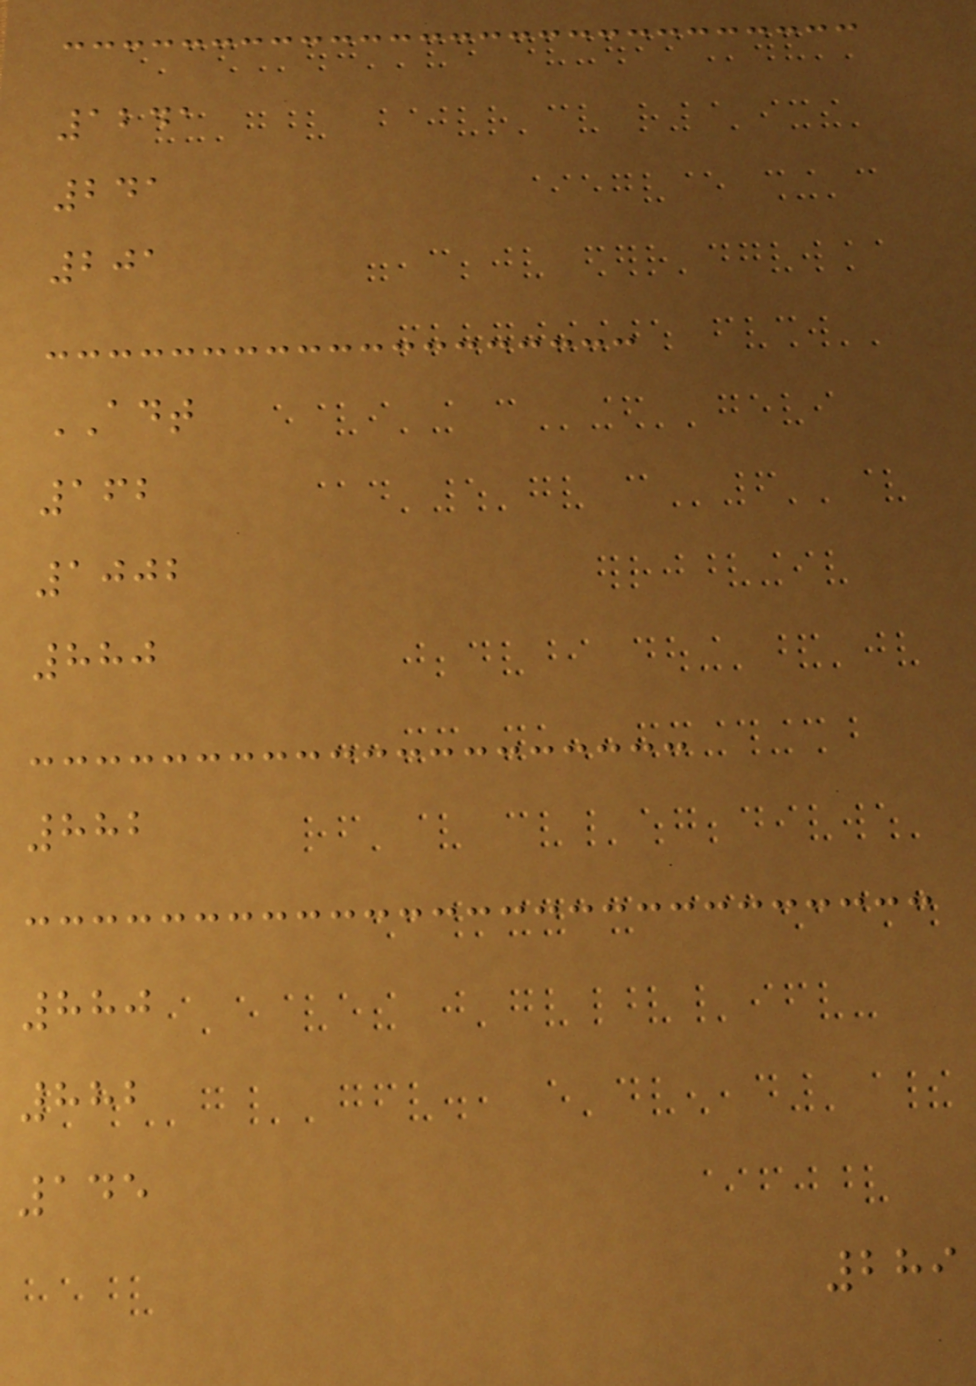1241
241
201
ADT
162
1002
880
882
880
882
145
289
